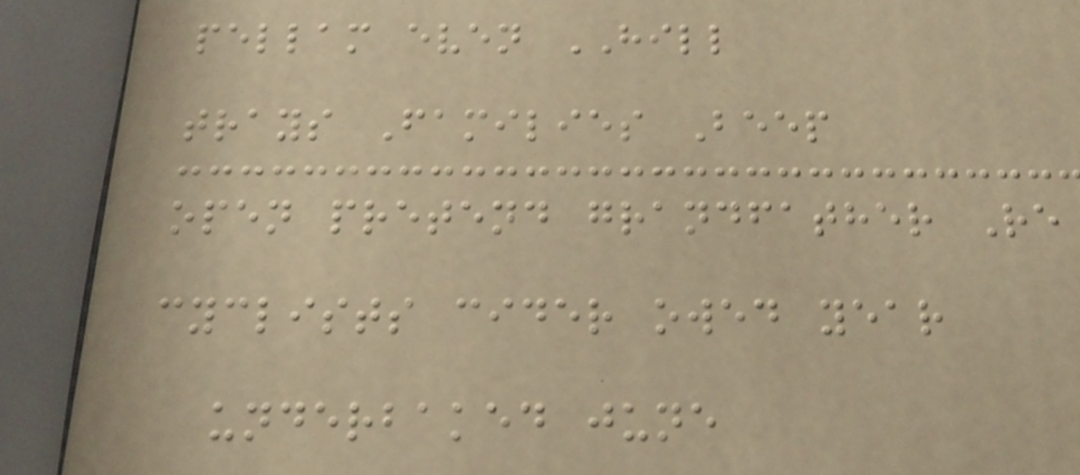pellam even HILL
trays Families Beep
open pretend grandfather Re
cyclists cider owed year
underbaked june
